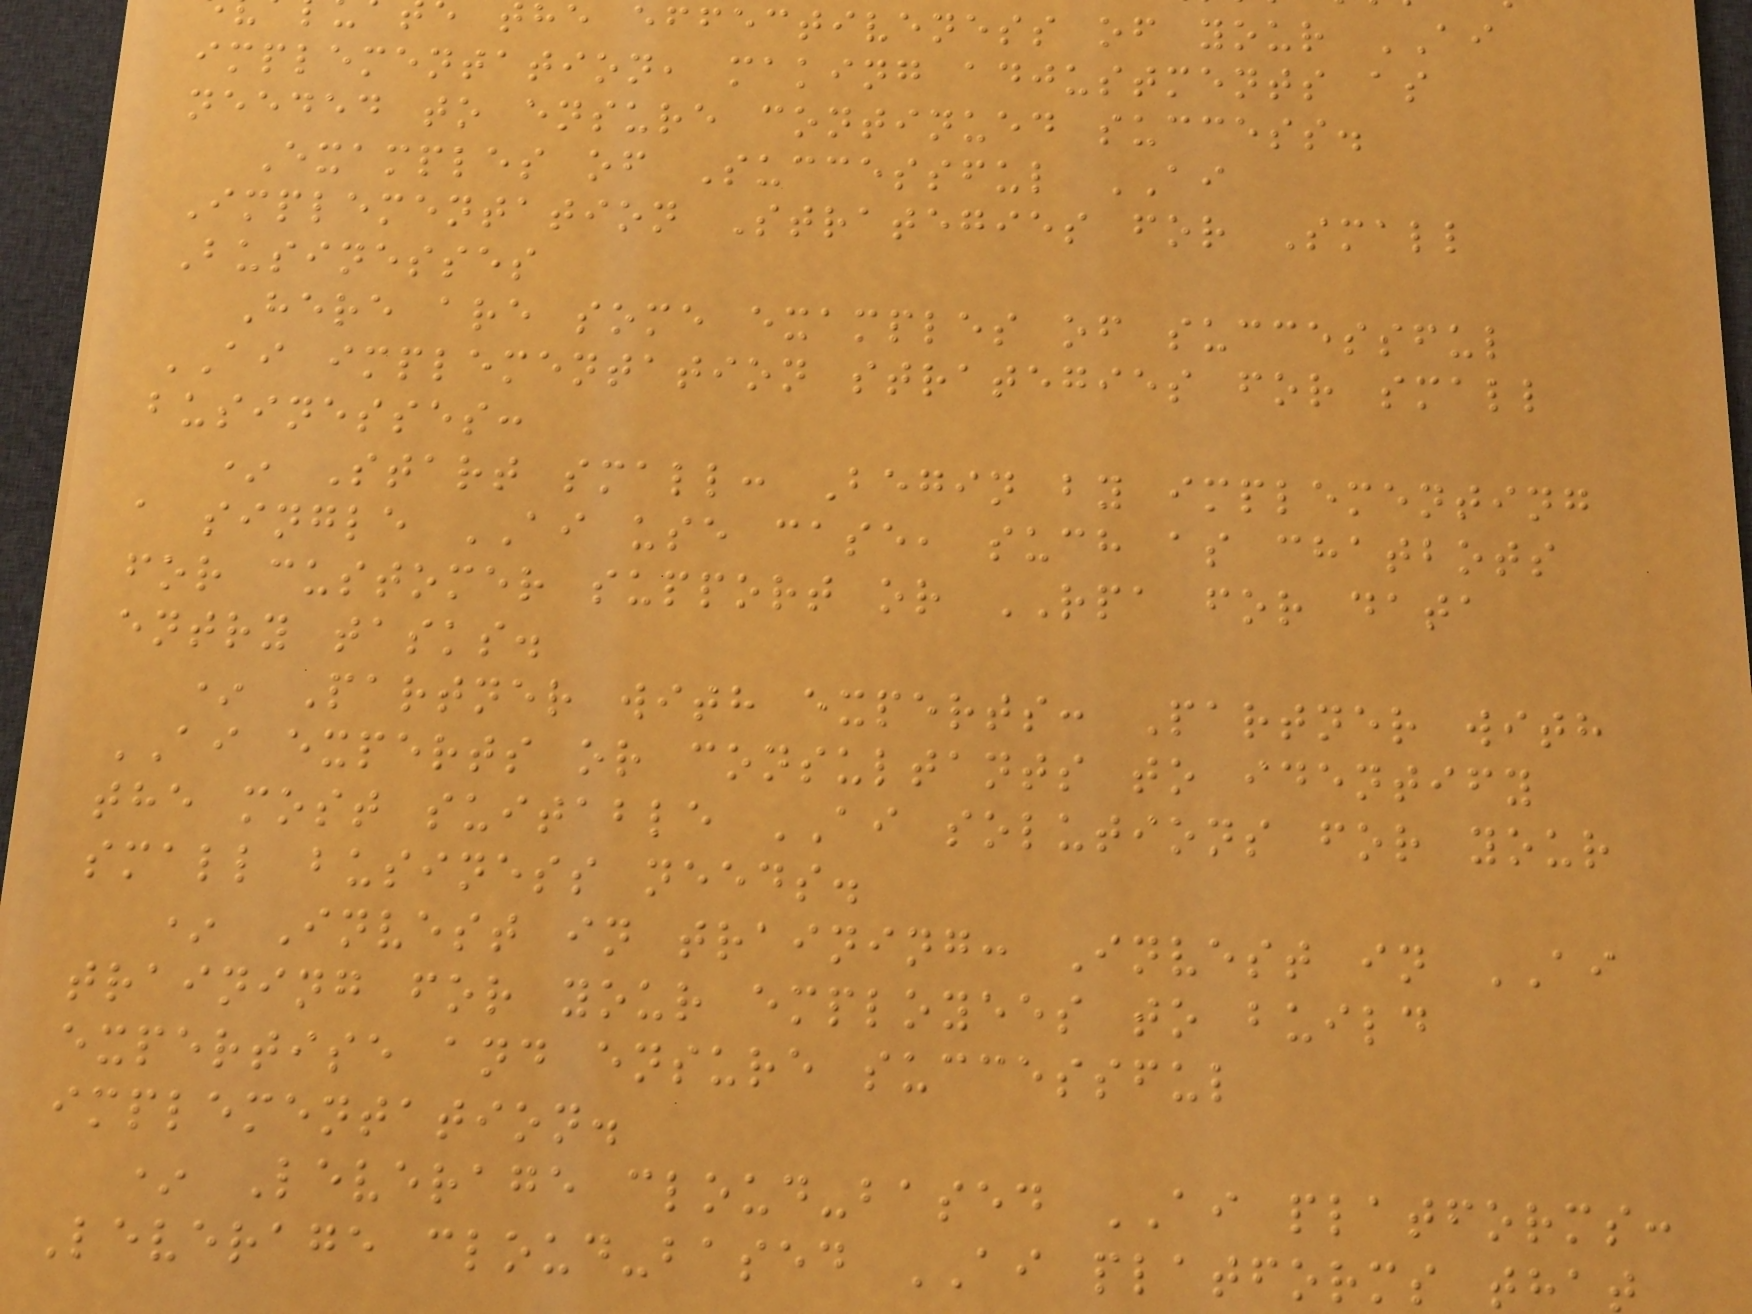the effectiveness of your AI
implementation, making adjustments as
needed to ensure continued success.
Examples of Successful AI
Implementation Strategies for Small
Businesses
Here are some examples of successful
AI implementation strategies for small
businesses:
* Start small: Begin by implementing
a single AI use case, such as chatbots
for customer support or RPA for data
entry tasks.
* Partner with experts: Partner with
AI experts or consultants to identify
the most suitable AI solutions for your
small business needs.
* Invest in training: Invest in AI
training for your employees to build
expertise and ensure successful
implementation.
* Leverage cloud-based AI platforms:
Leverage cloud-based AI platforms tha
